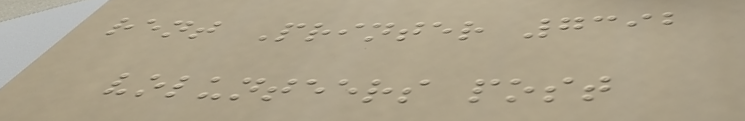rent Printer 7392
volunteers post
